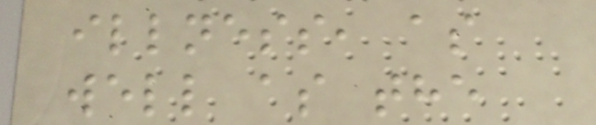illness, as
well as the
